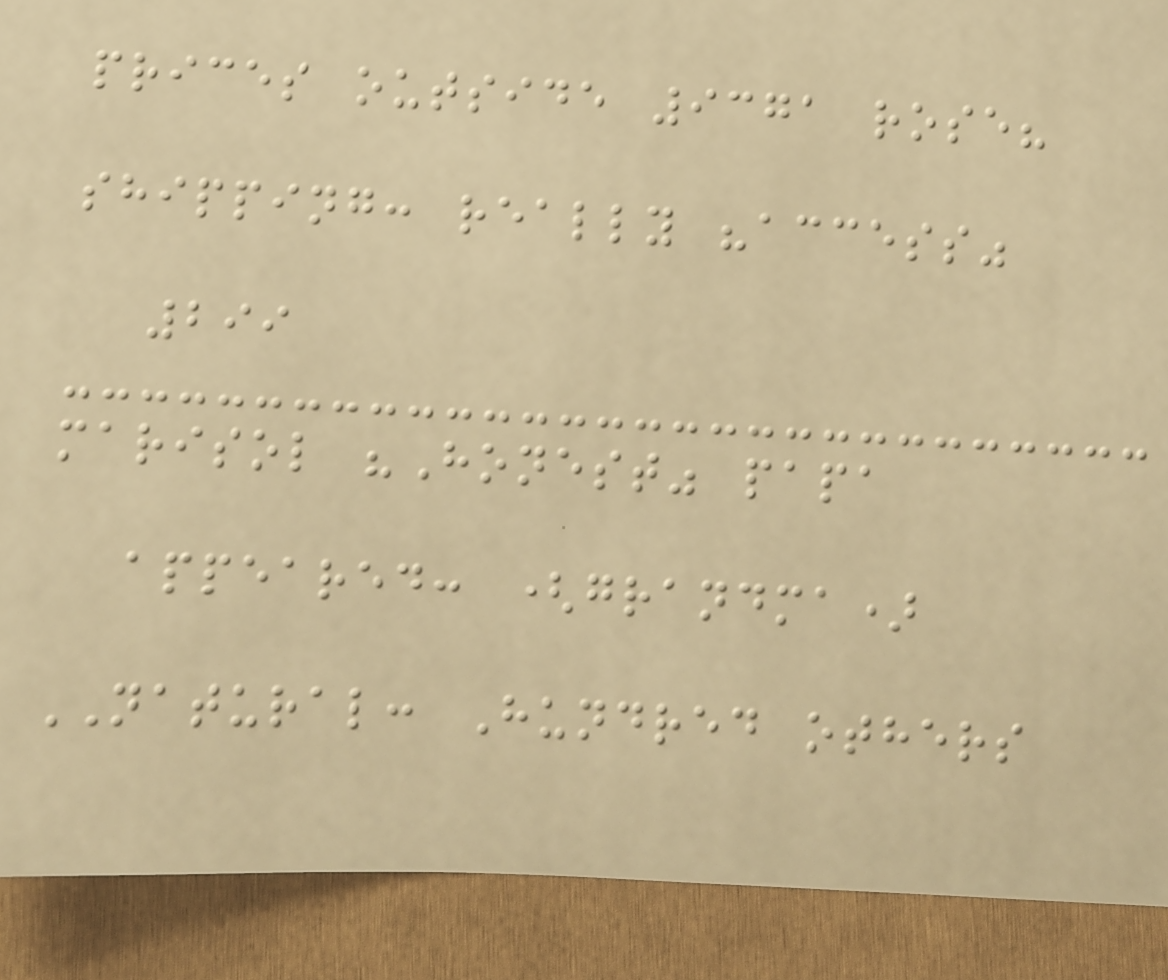prices outside 9371 rose?
shipping: really "access"
299
marisol "Honest" papa
appeared: (grandma)
NATURAL: Hundred others
